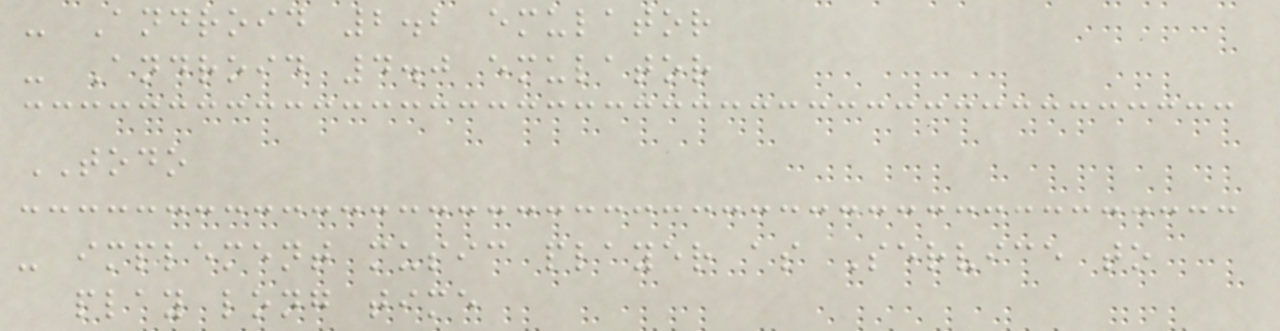- Android 2.2 emulator
- Android 4.0 emulator
TODO
- implement music player as Service to
play long time
